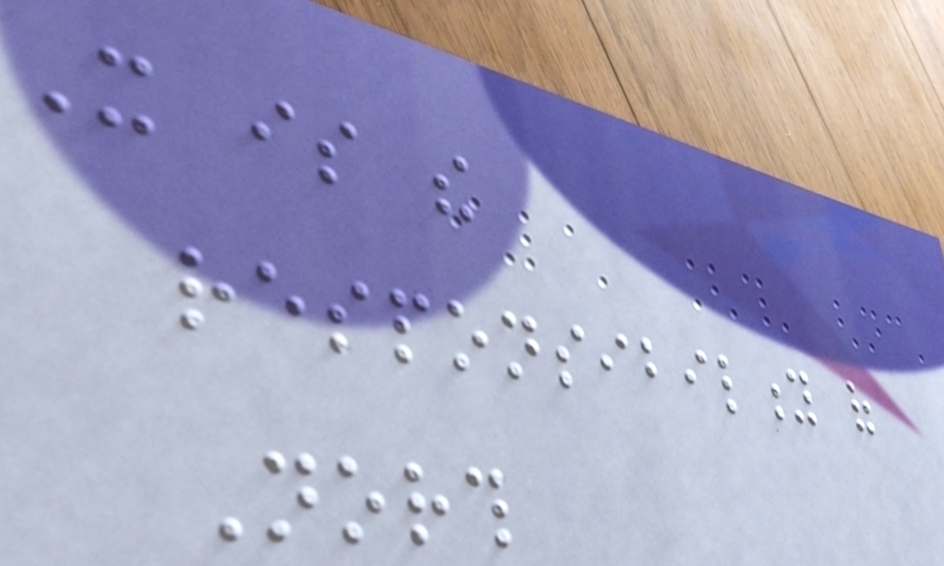It is the
responsibility of
North
